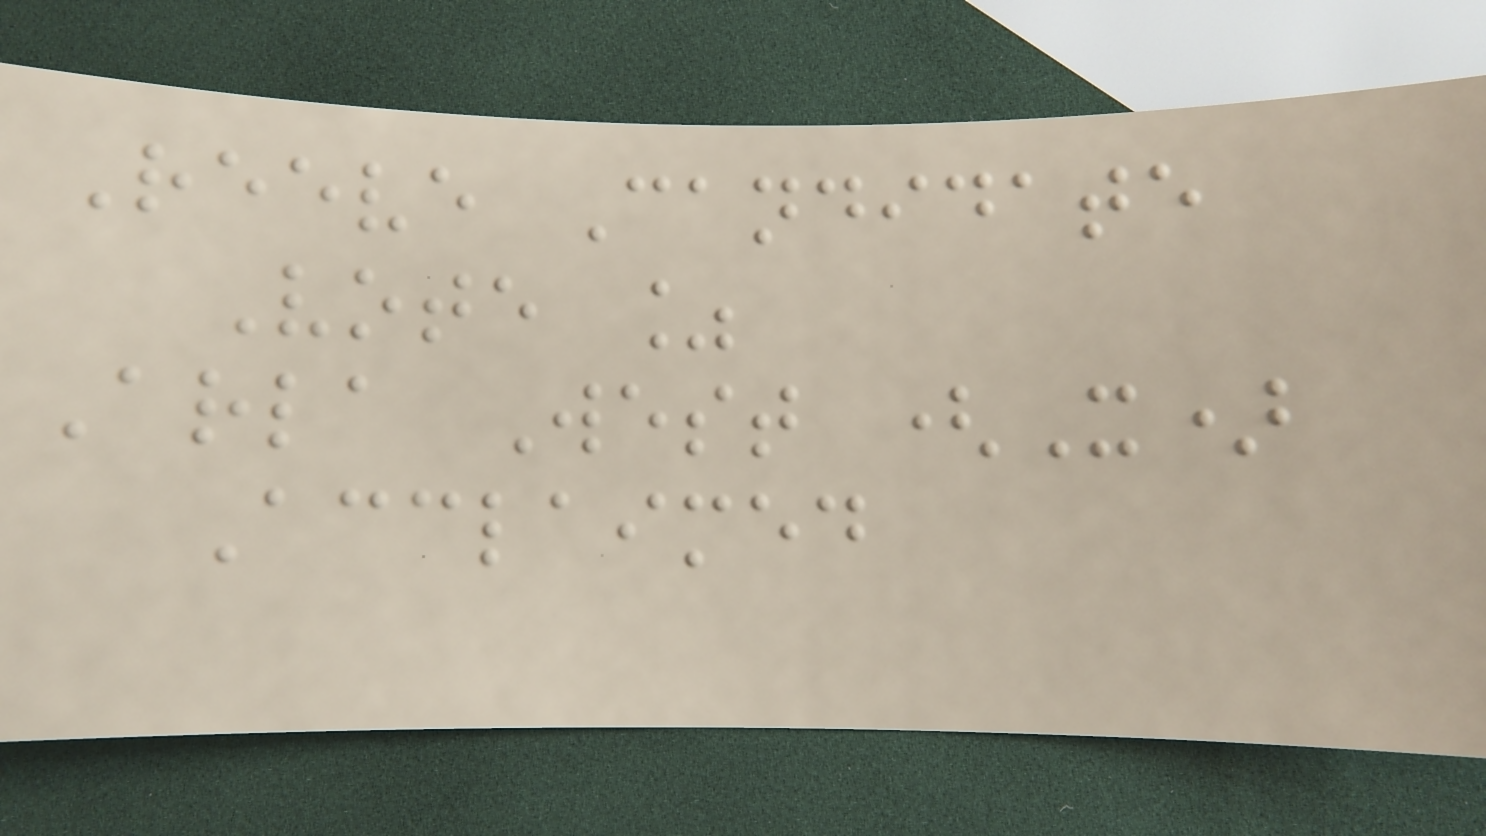Reeve Candidate
Vote %
Arla West (X)
Acclaimed
